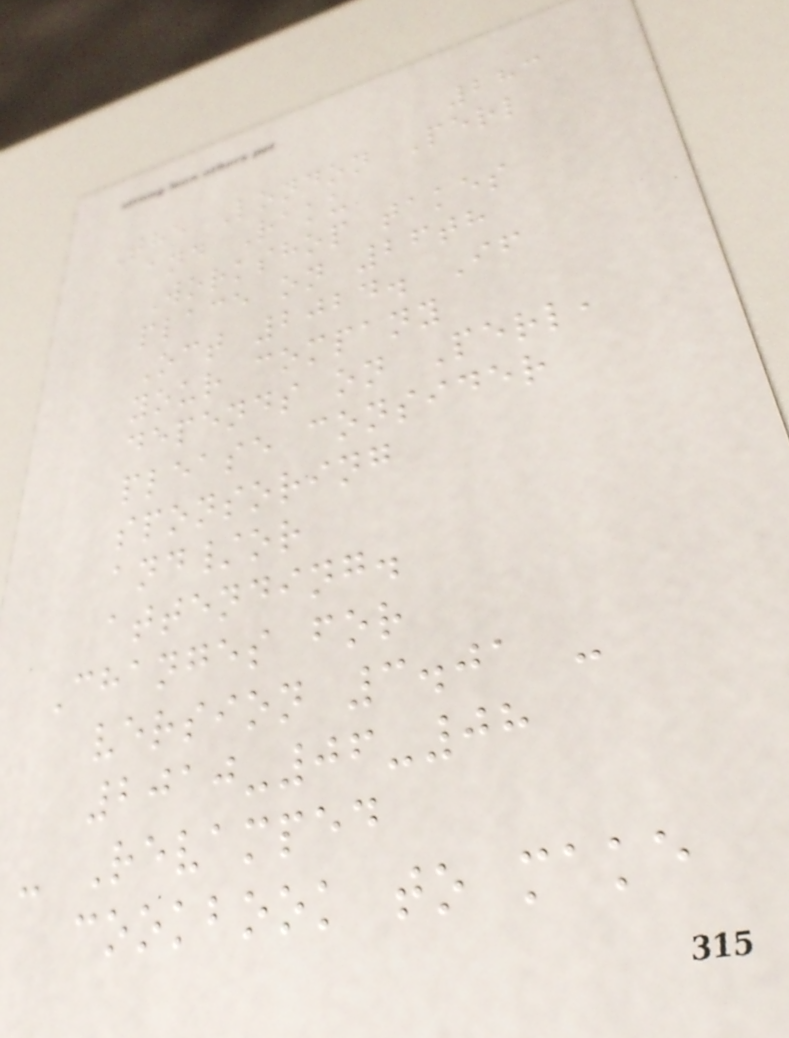283
The London Perl
and Raku
Workshop takes
place on 26th
Oct 2024. If
your company
depends on Perl,
please consider
sponsoring
and/or
attending.
Changes for
version 3.01 -
2010-06-08
- Revamped
cookbook to make
